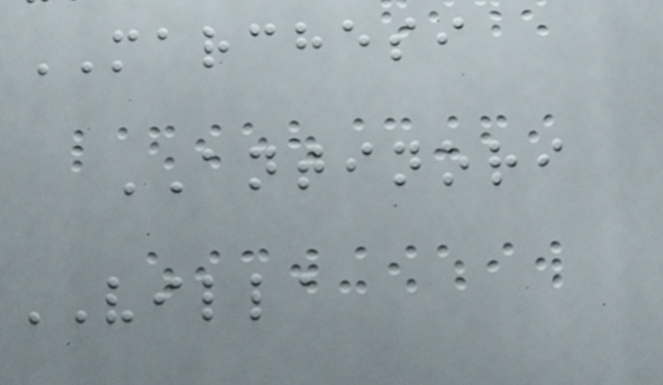MARCHESI
ANTINORI
VILLA
